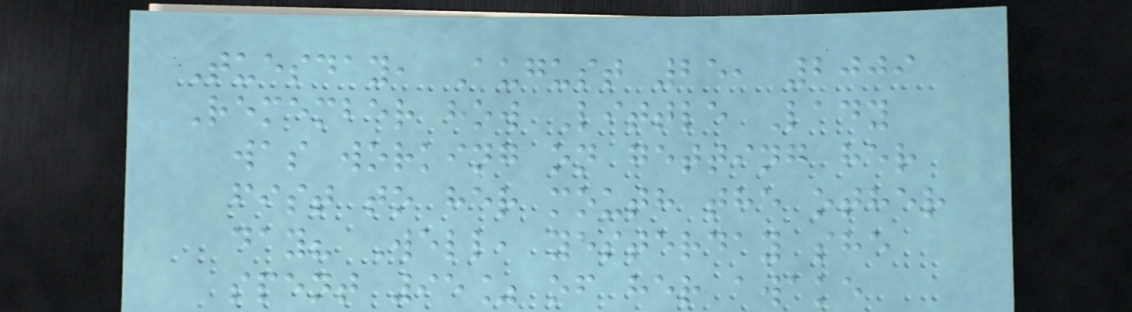Tuesday, August 25, 2009
Remember how Little Lady
was working on getting her
fist to her mouth the other
day? Well, yesterday she
spent 95% of her awake
